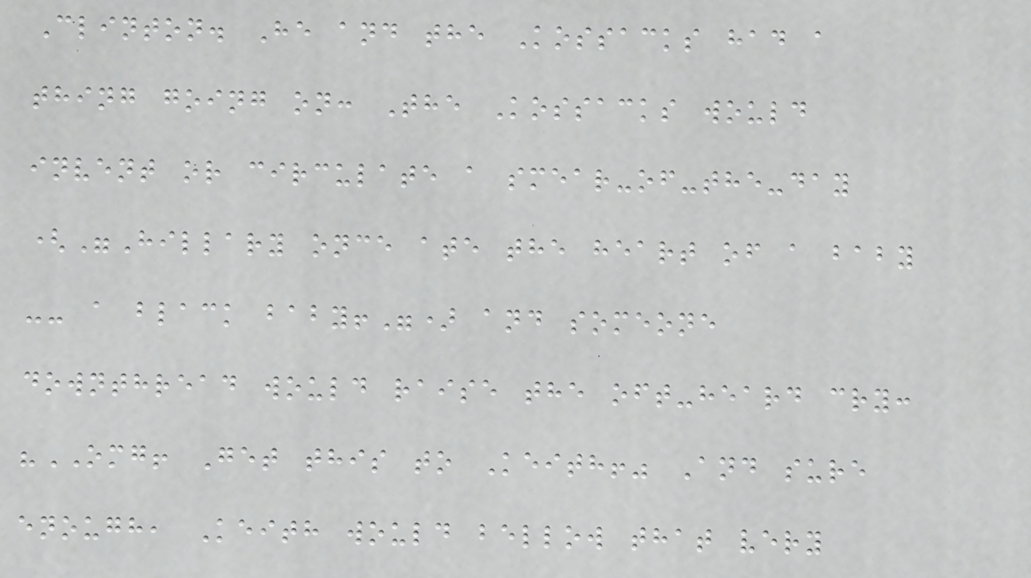Clinton. He and the Kossacks had a
thing going on: The Kossacks would
invent or circulate a smear-of-the-day
("Hillary once ate the heart of a baby
-- a black baby!") and someone
downthread would raise the oft-heard cry:
"OMG! Get this to Keith!" And sure
enough, Keith would bellow that very
